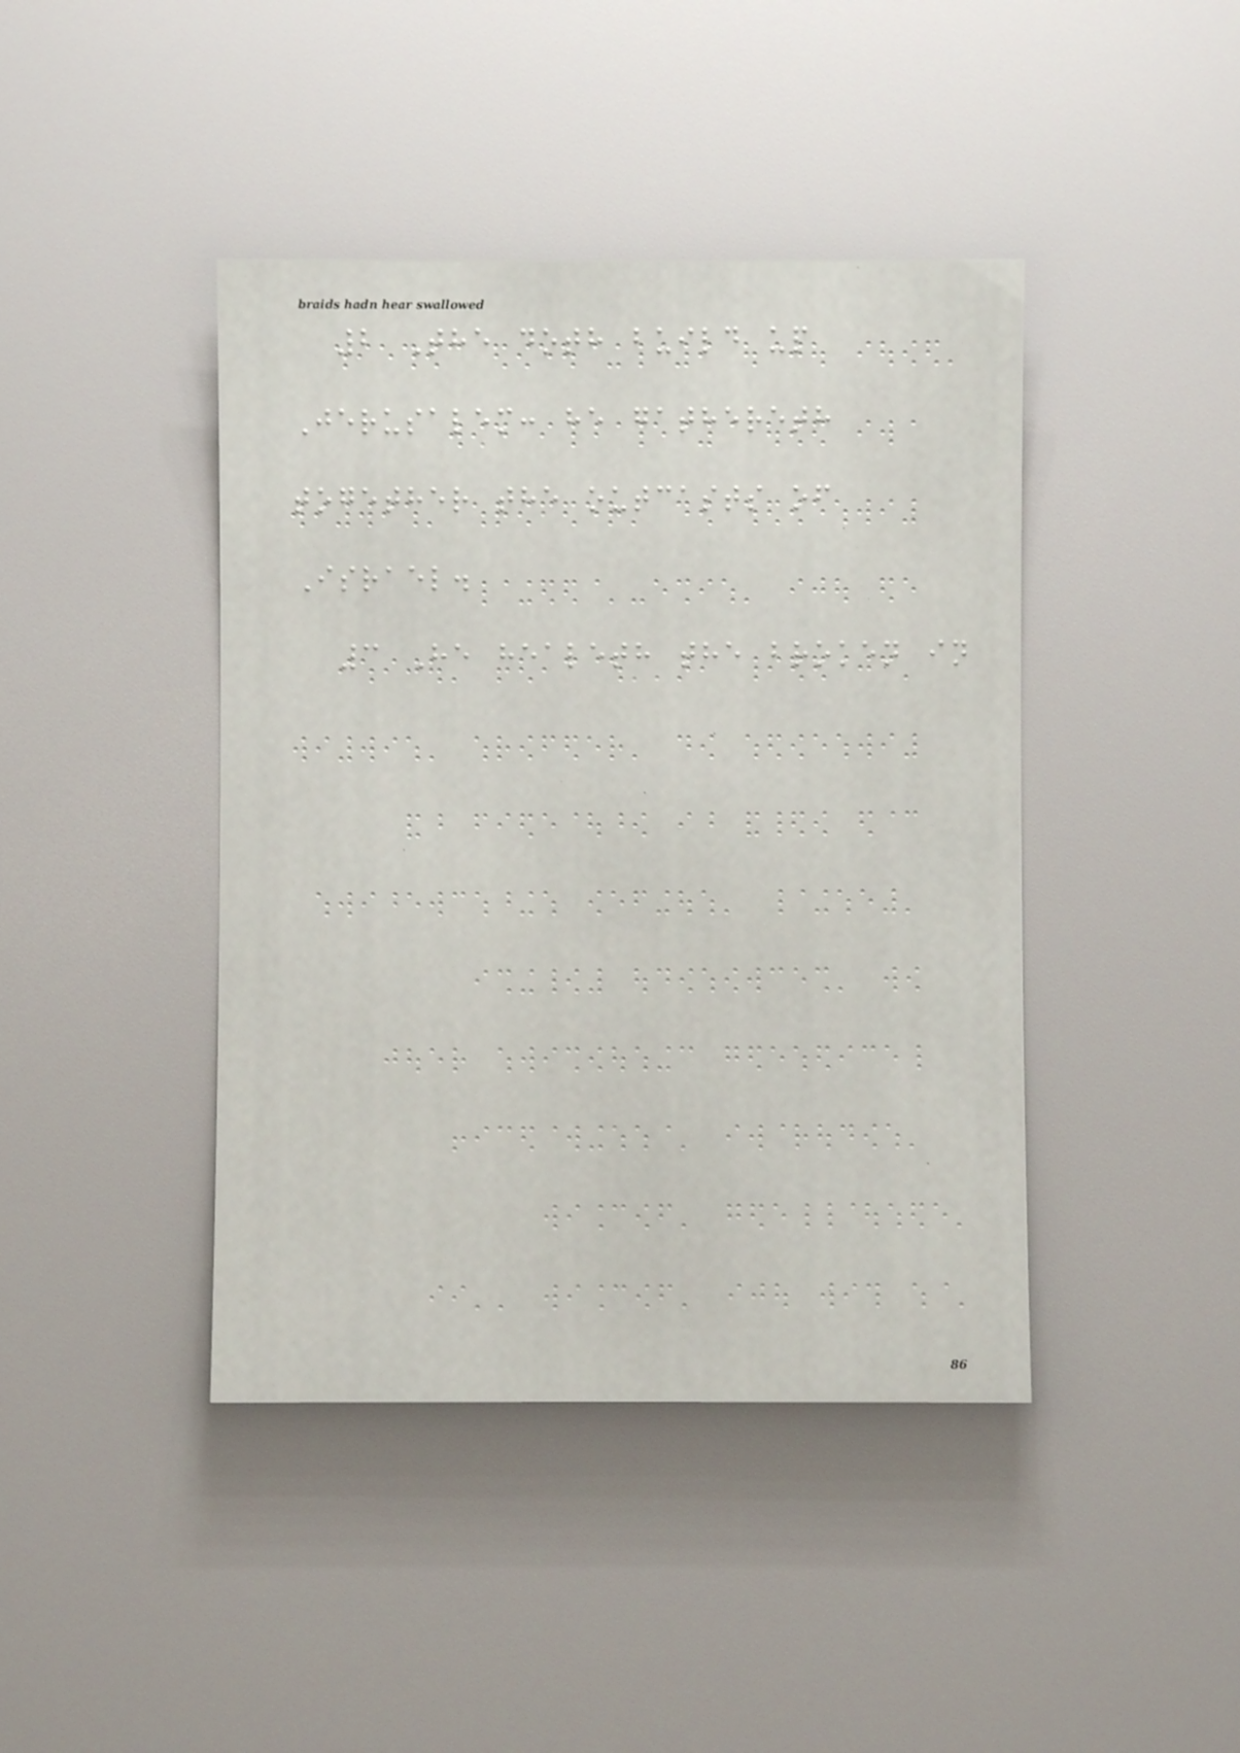2 The doth build up
Jerusalem: he gathereth
together the outcasts of
Israel.
3 He healeth the broken in
